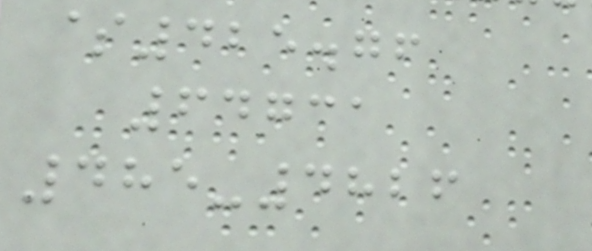$425.76
64731
485-4826
